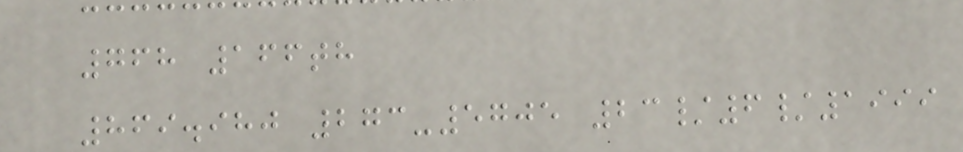768 166th
869.980 273-5705 23/6/1999
